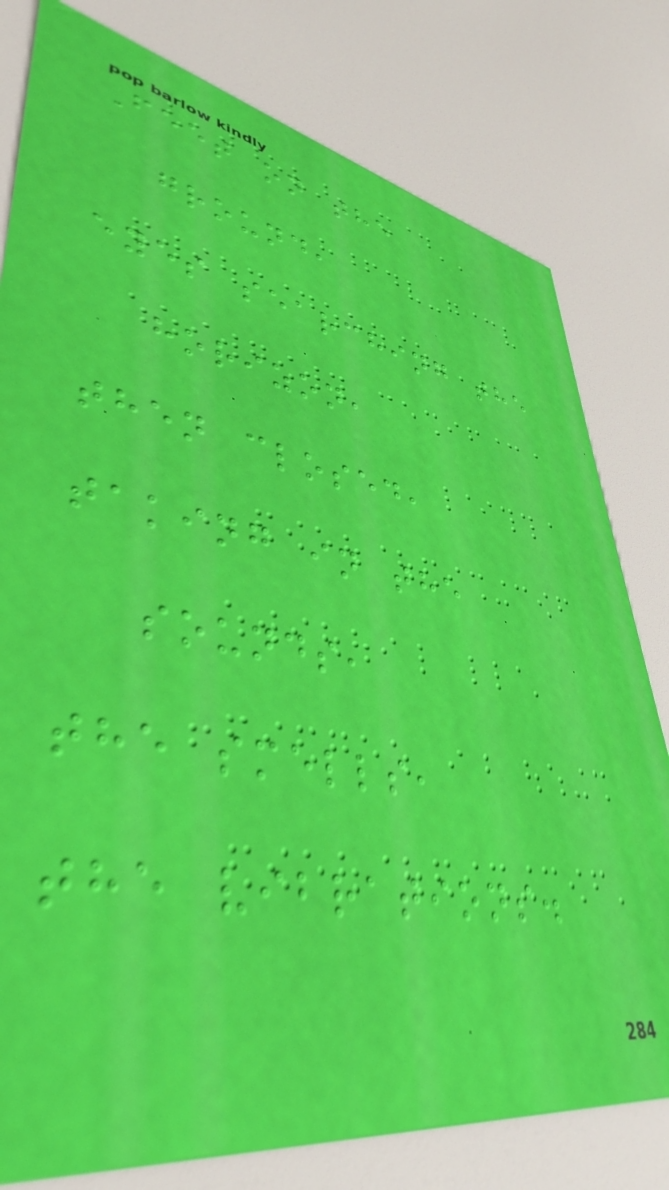Feet on the
ground,
eyes searching the
horizon,
then closed,
taking in the
sounds,
the smells,
the vibrations.
